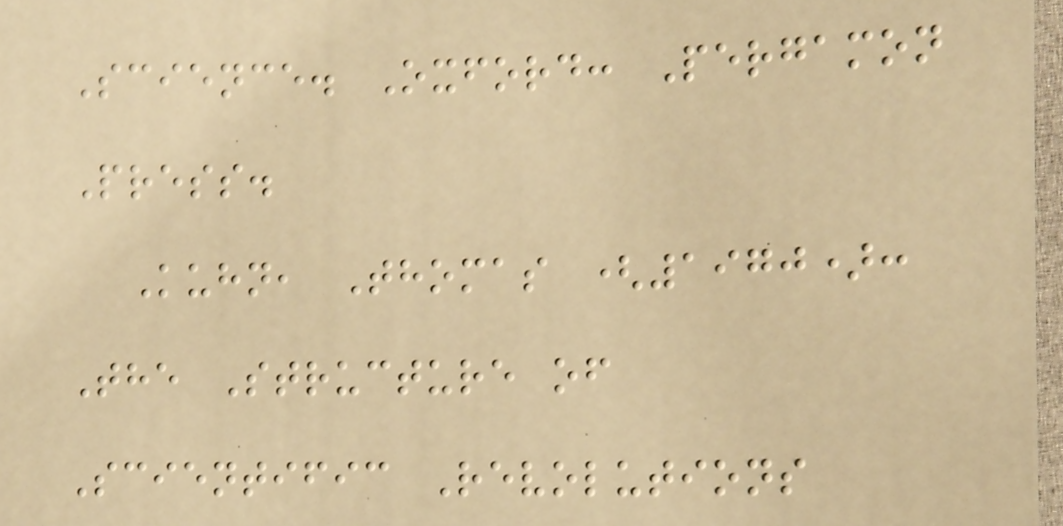Science. Oxford: Pergamon
Press.
Kuhn, Thomas (1970):
The Structure of
Scientific Revolutions
